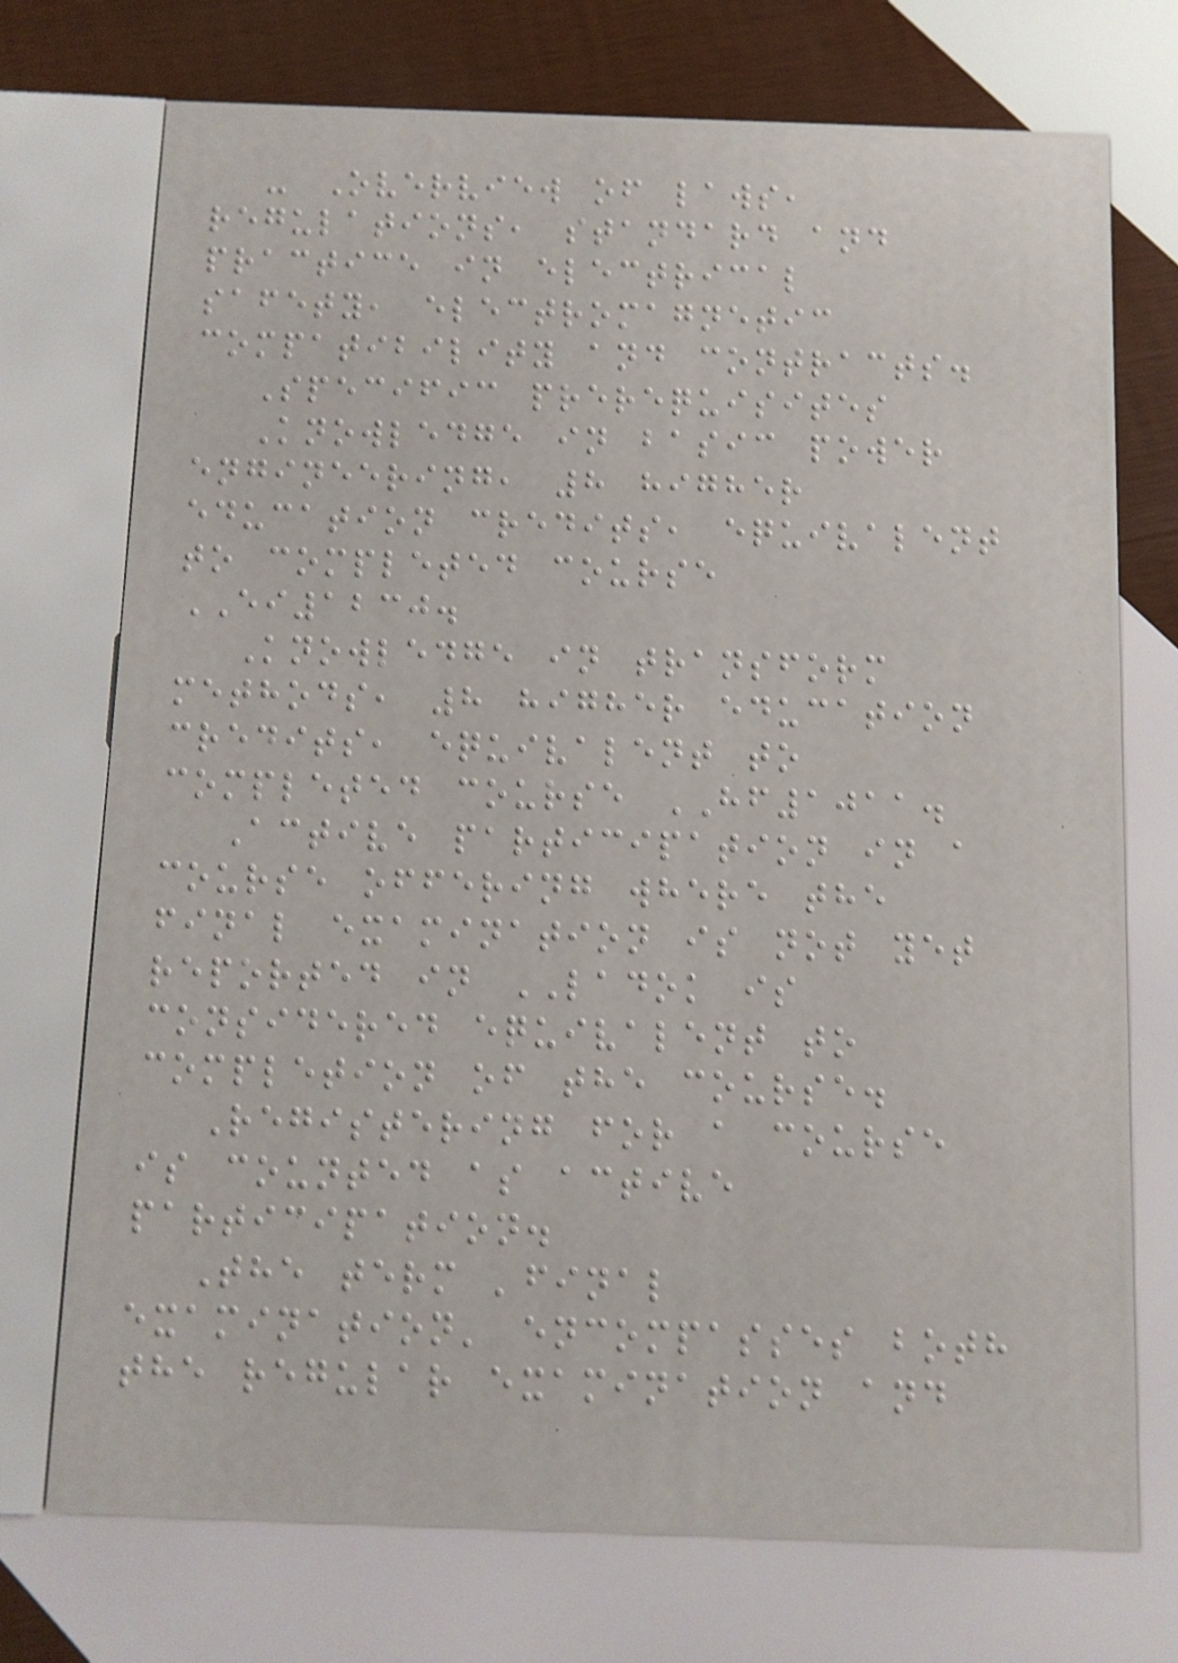- Overview of laws,
regulations, standard and
practice in electrical
safety, electromagnetic
compatibility and contracts.
Specific prerequisites
Knowledge in basic power
engineering, 8 higher
education credits, equivalent
to completed course
EI1230.
Knowledge in transform
methods, 8 higher education
credits, equivalent to
completed course HF1011.
Active participation in a
course offering where the
final examination is not yet
reported in LADOK is
considered equivalent to
completion of the course.
Registering for a course
is counted as active
participation.
The term 'final
examination' encompasses both
the regular examination and
